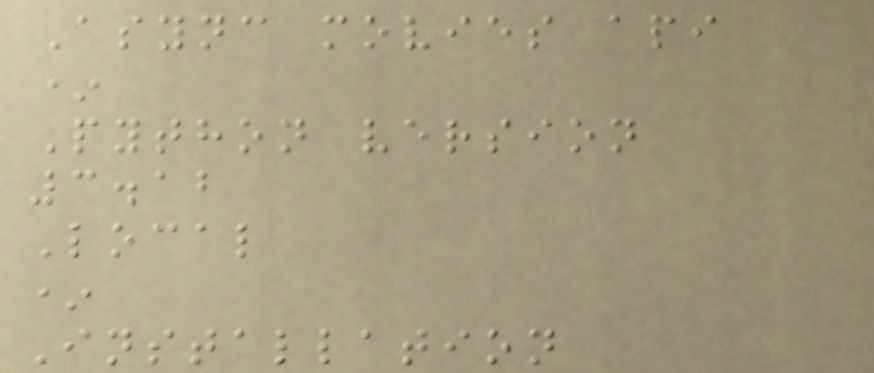Async movies api
*
Python version
3.12
Local
*
Installation
